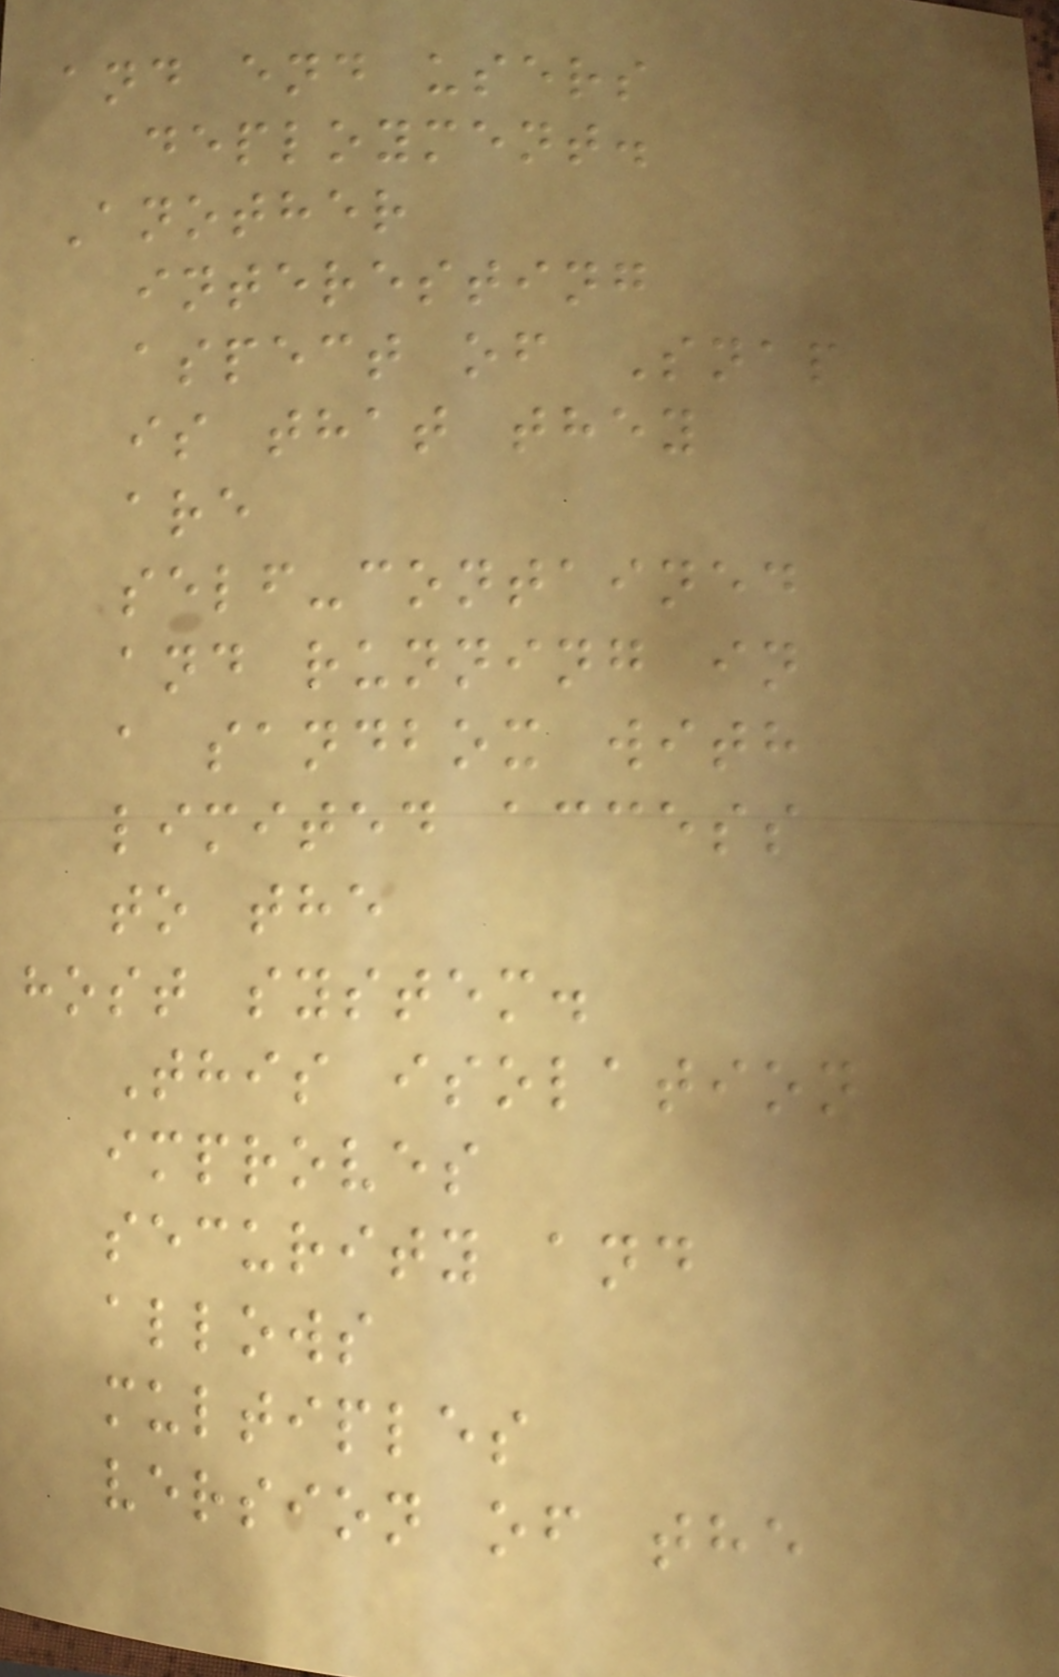and end users
deployment.
Another
interesting
aspect of Snap
is that they
are
self-contained
and running in
a sandbox with
limited access
to the
host system.
This isolation
improves
security and
allows
multiples
version of the
